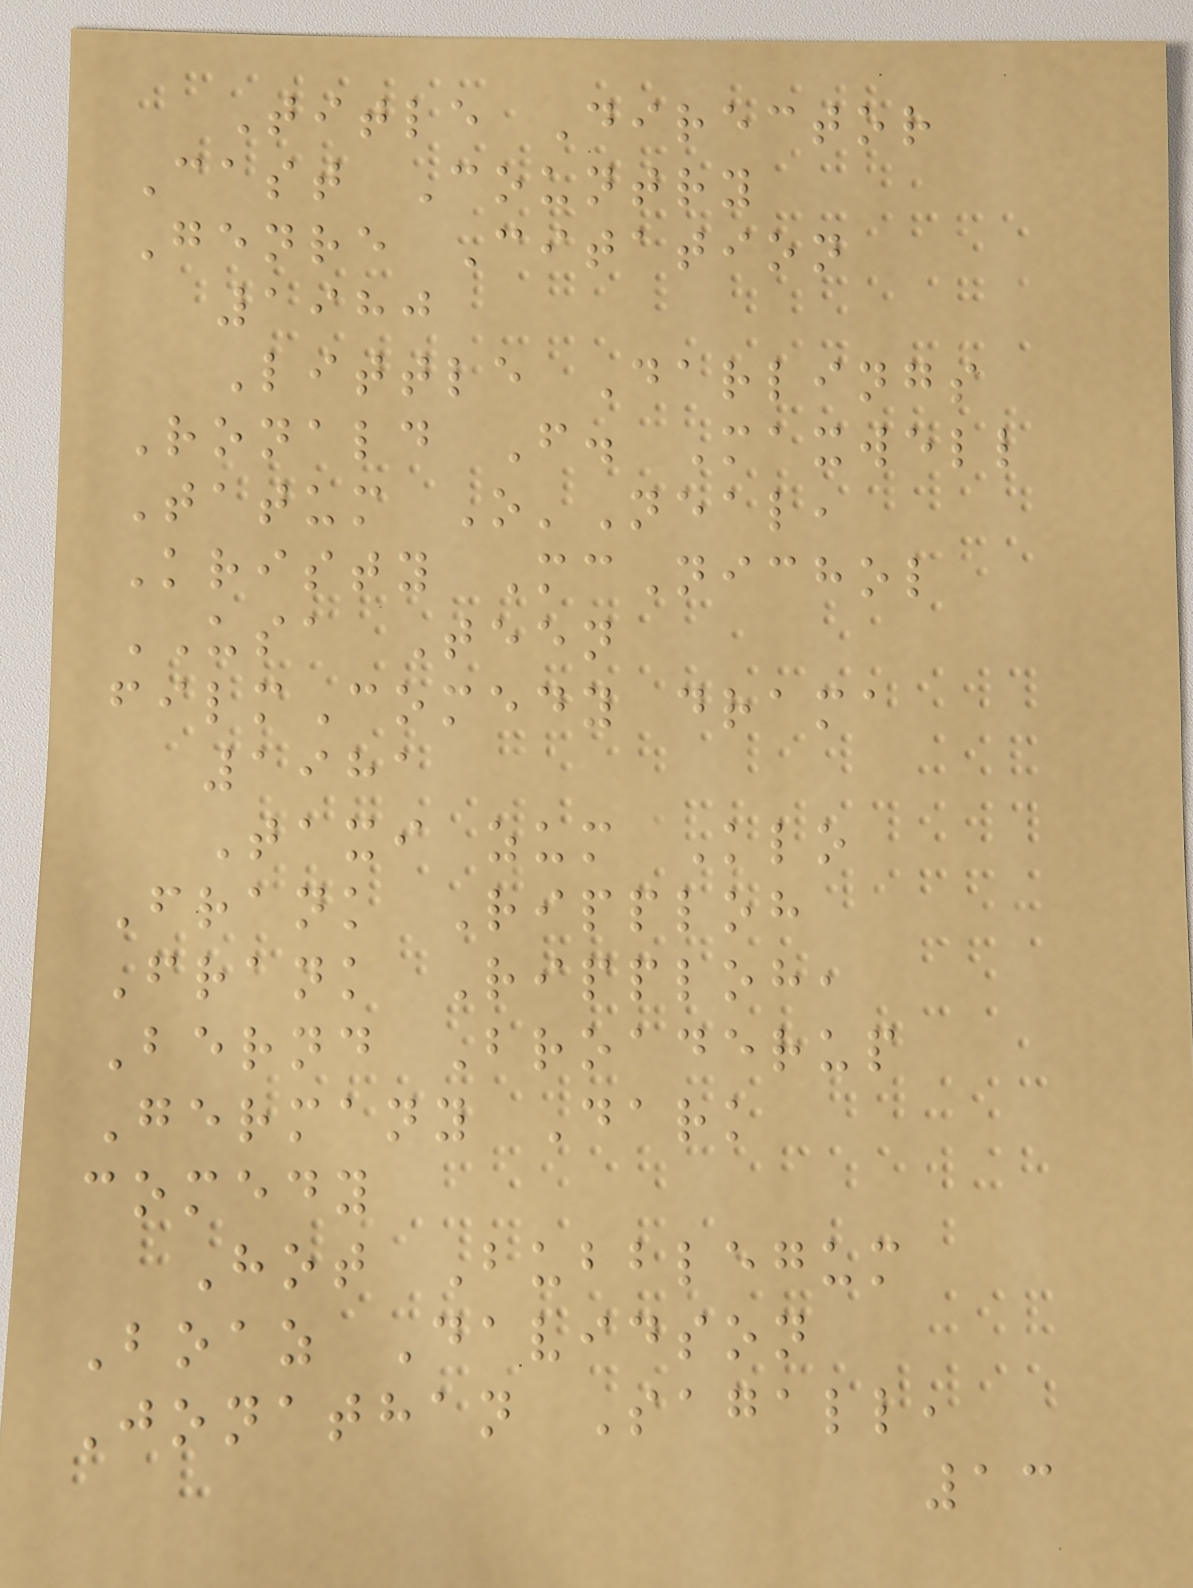Title Director
Cast Country
Genre Citation
1980
Little Darlings
Ronald F. Maxwell
Tatum O'Neal,
Kristy McNichol
USA Teen
filmComedy drama
1981
Taxi zum Klo
Frank Ripploh
Frank Ripploh,
Bernd Broaderup
Germany Dark
comedy
Hot Bubblegum
Boaz Davidson
Jonathan Sagall,
13
